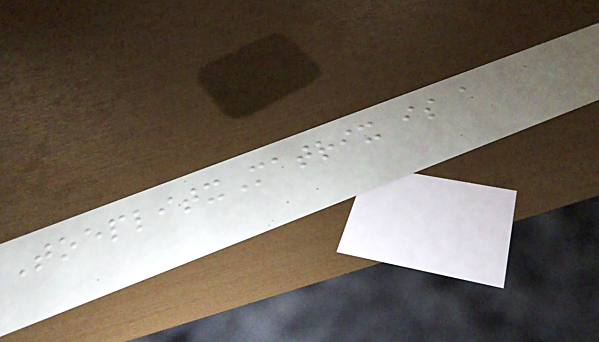ToeplitxMatrix is a
